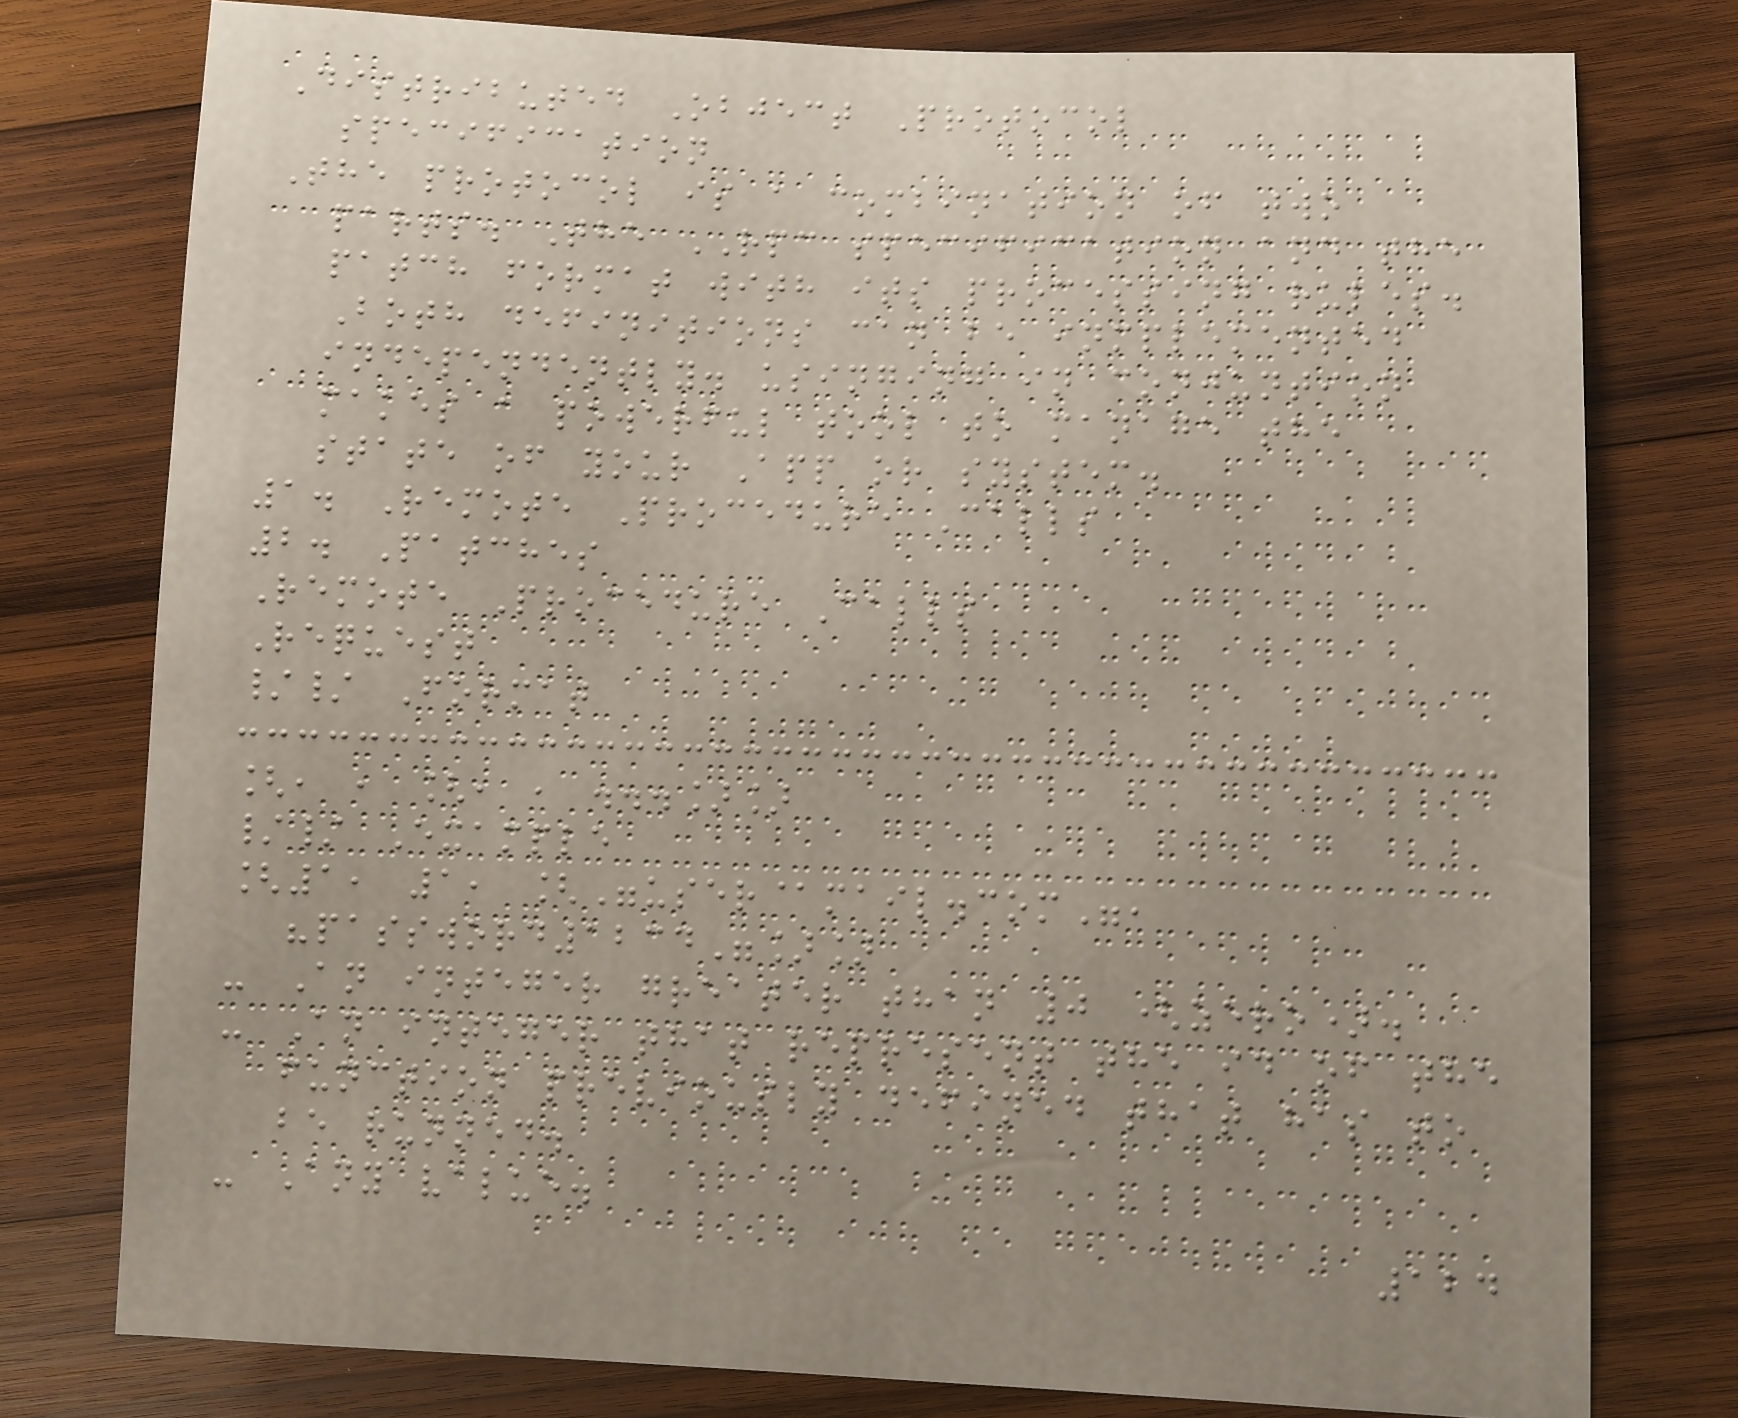Distributed Object Protocol
specification
The protocol is a combination of two
parts. The RPC specification and the
patch format with its processing rules.
Both definitions can be inmplemented
independently. usinging in conjuntion
makes a powerful tool to manage the
state of your App or system.
1. Remote Procedure Calls
2. Patches
Remote Procedure Calls
Request
// Format
[, , [, , ...]]
// Example
[1, 1, ["user@mail.com",
"password1234"]]
- An integer greater than 0 (zero).
- An integer that represent the id of the
function previously defined that has to
be runned.
- Any value.
124
